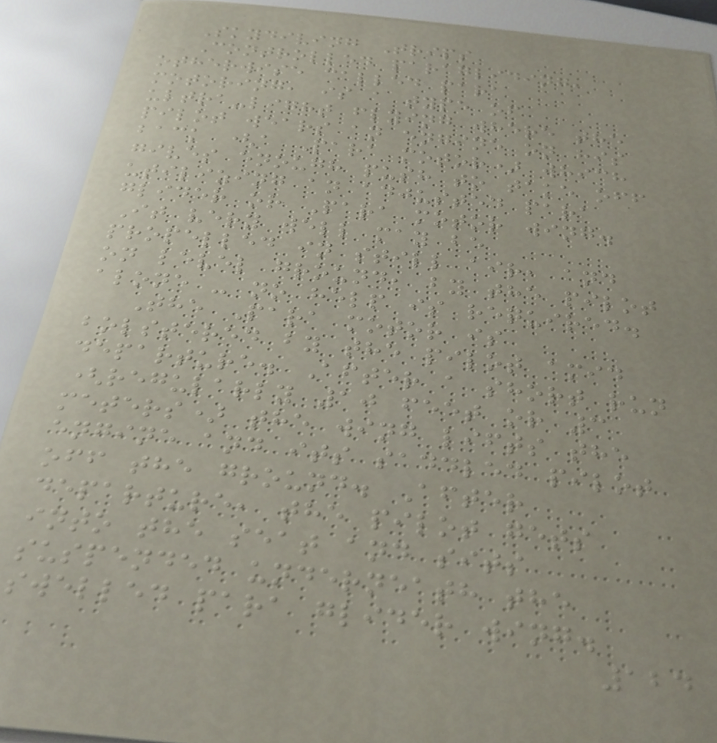Skydiving Trips
Controlled paragliding,
otherwise called para
motoring, is a type of
ultra-light flying where the
pilot wears an engine on his
back (a Para motor) which
gives enough push to take off
utilizing an adjusted para
glider or Para motor wing.
It very well may be
propelled in still air, and
on level ground, by the pilot
alone - no help is required.
The Para motor is
bolstered by the pilot amid
departure. After a short run
(regularly 10 feet or 3
meters) the wing lifts the
engine and its saddled pilot
off the ground. After
departure, the pilot gets
into the seat and sits
suspended underneath the
swelled para glider wing.
124
